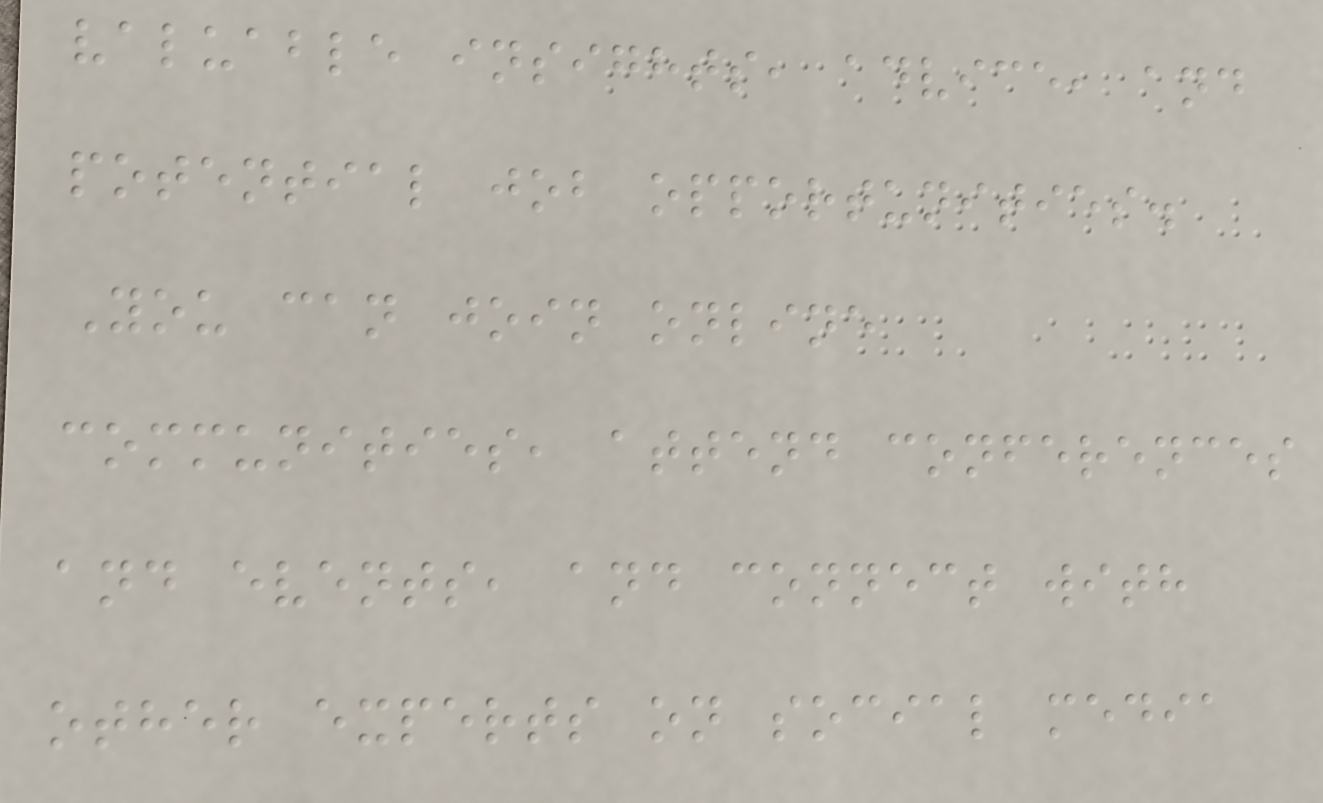valuable insights, advice, and
potential job opportunities.
You can join online
communities, attend conferences
and events, and connect with
other experts on social media
